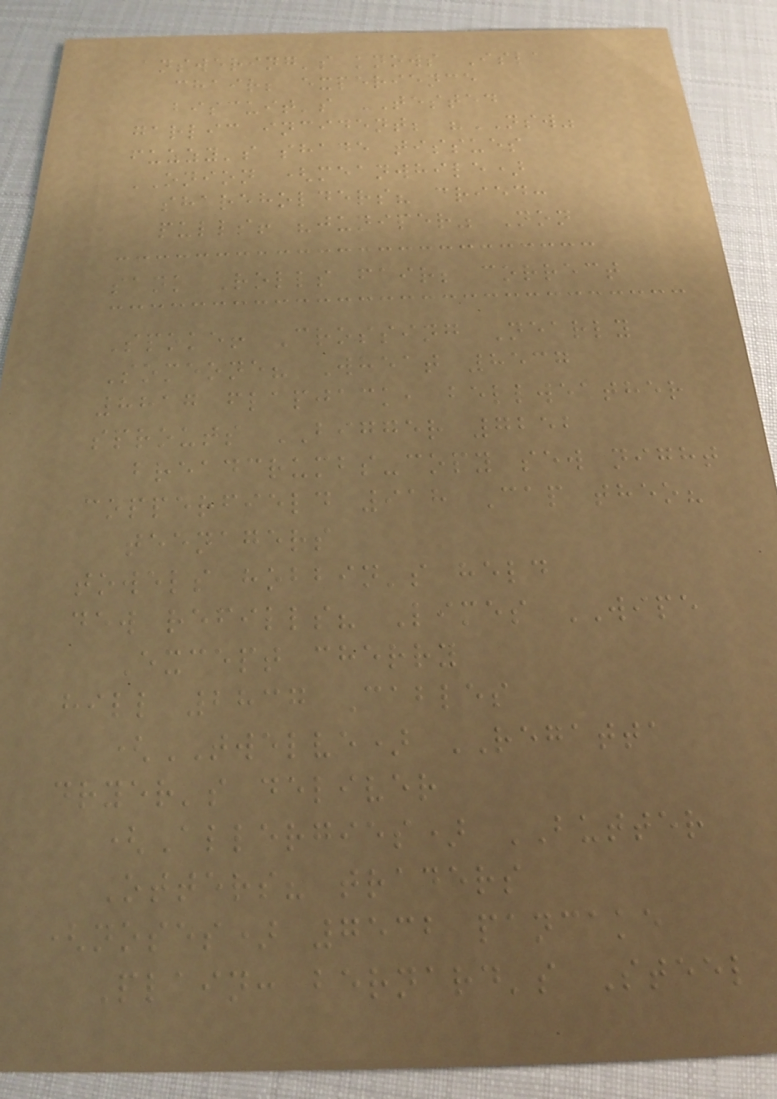answering's knows Isla
chairs experience
biscuit's TESTED
garlic incident; "NSW"
fuzzy's shade tissues
ONION (meanwhile)
shareholders? cried:
pulls! "juniper" Non
sank Rolls fair; correct
Spoke! Crossing Nearly
Someone? Wheat 8537
8817 flapjack, bellweather
sprouts BIGGER 7252
breadcrumbs-copy sew night
copperfield 918 Cap theo?
teenagers
towels hobbin's held
dew refills? Limes WIPE
Except cherry
hill 2837 Cables
(TWELVE) REGATTA
dryer's deliver
(Allergies) BUTTER
Otters? traders
(noses) 7532 pancake
Plain: bernard's Steel
